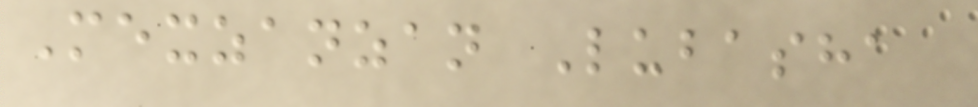Mexzanzan Lubasha
